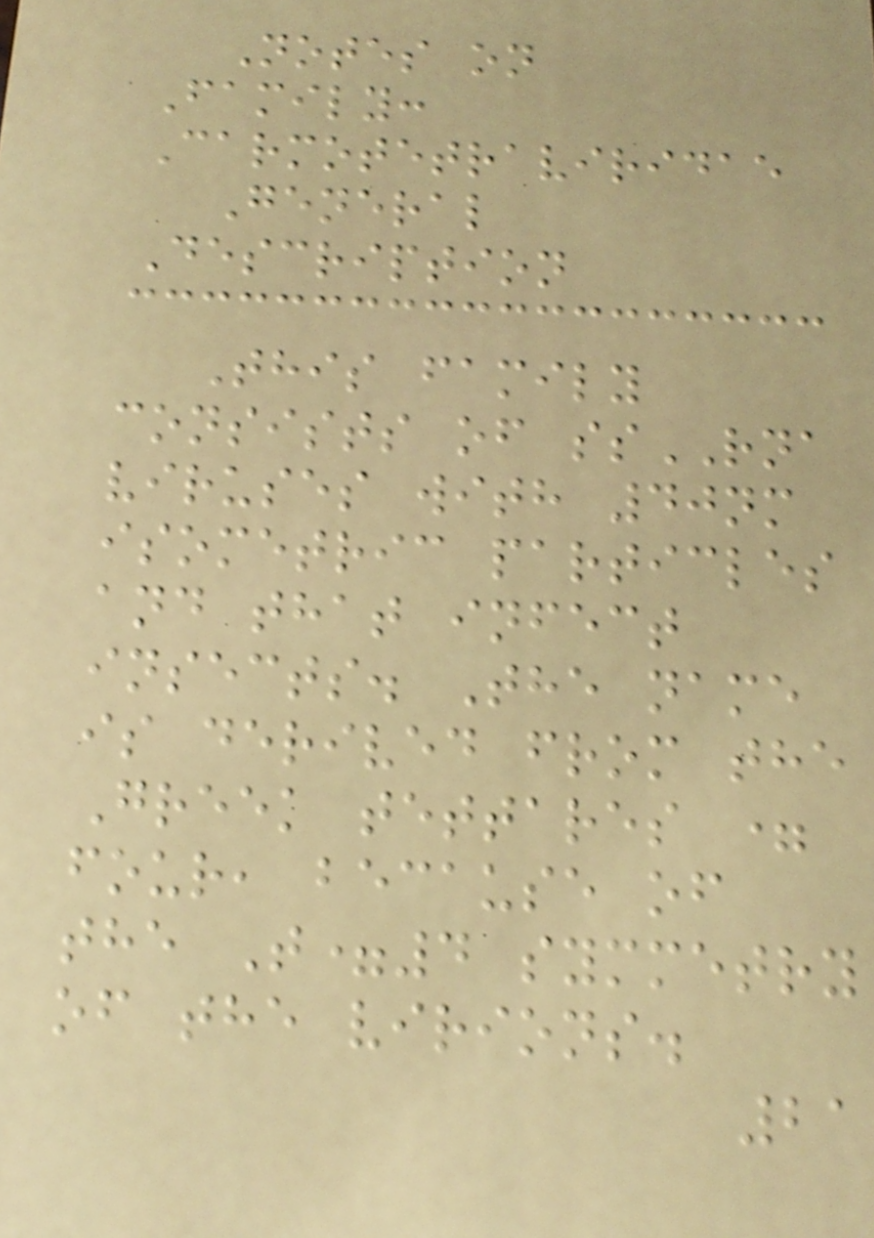Notes on
Family:
Carmotetraviridae
General
Description
This family
consists of ssRNA
viruses with 40nm
isometric particles
and that infect
insects. The name
is derived from the
Greek tettares =
four, because of
the T=4 symmetry
of the virions.
21
